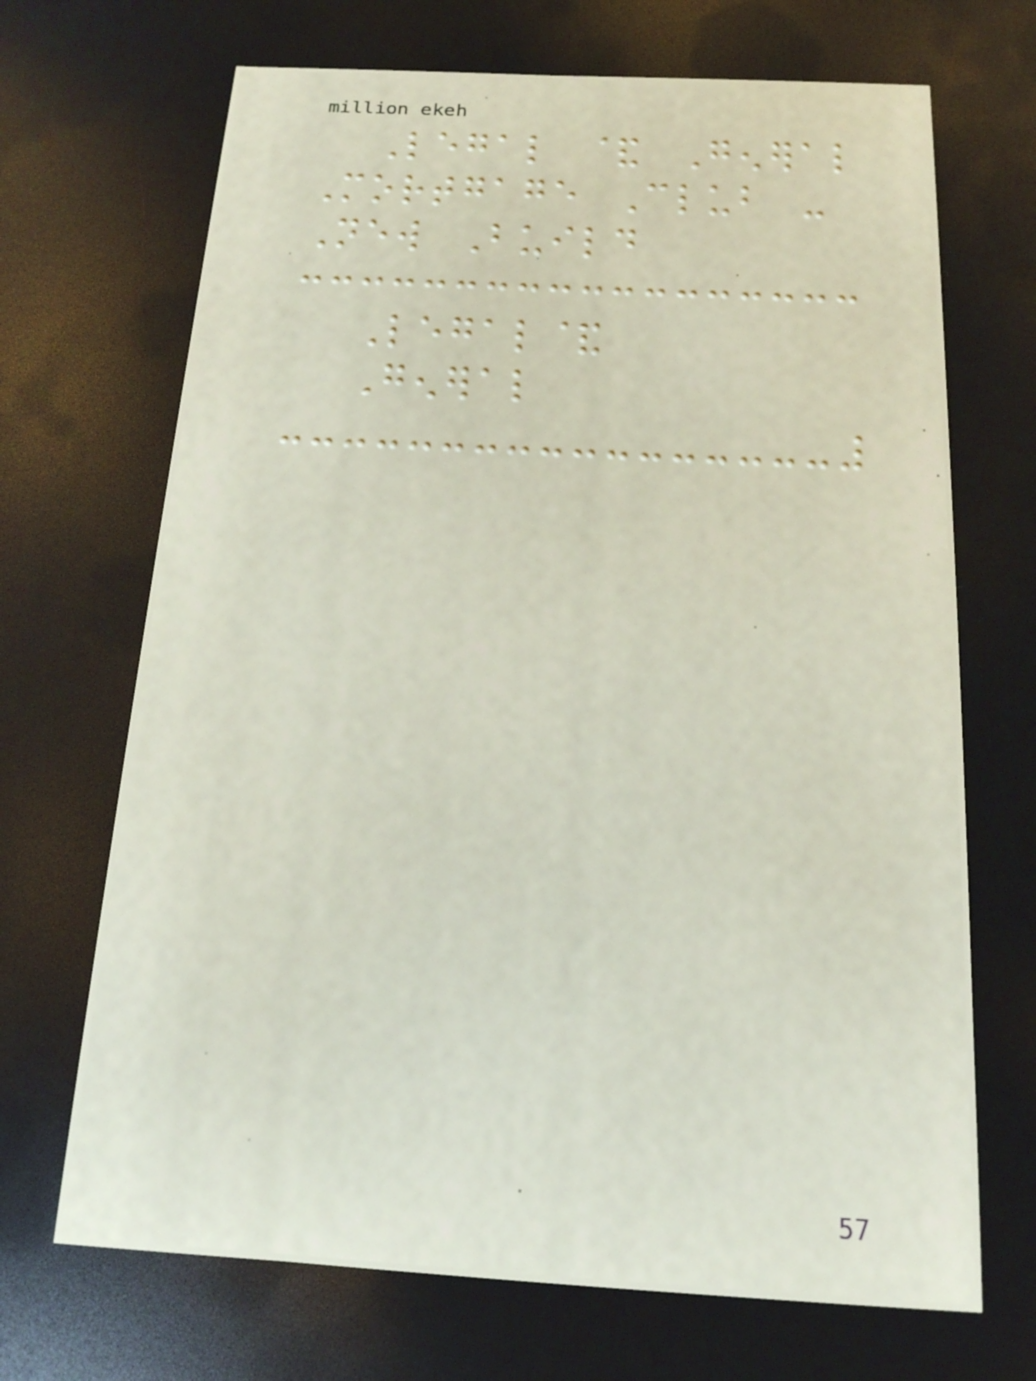Legal & General
Mortgage Club -
New Build
Legal&
General
